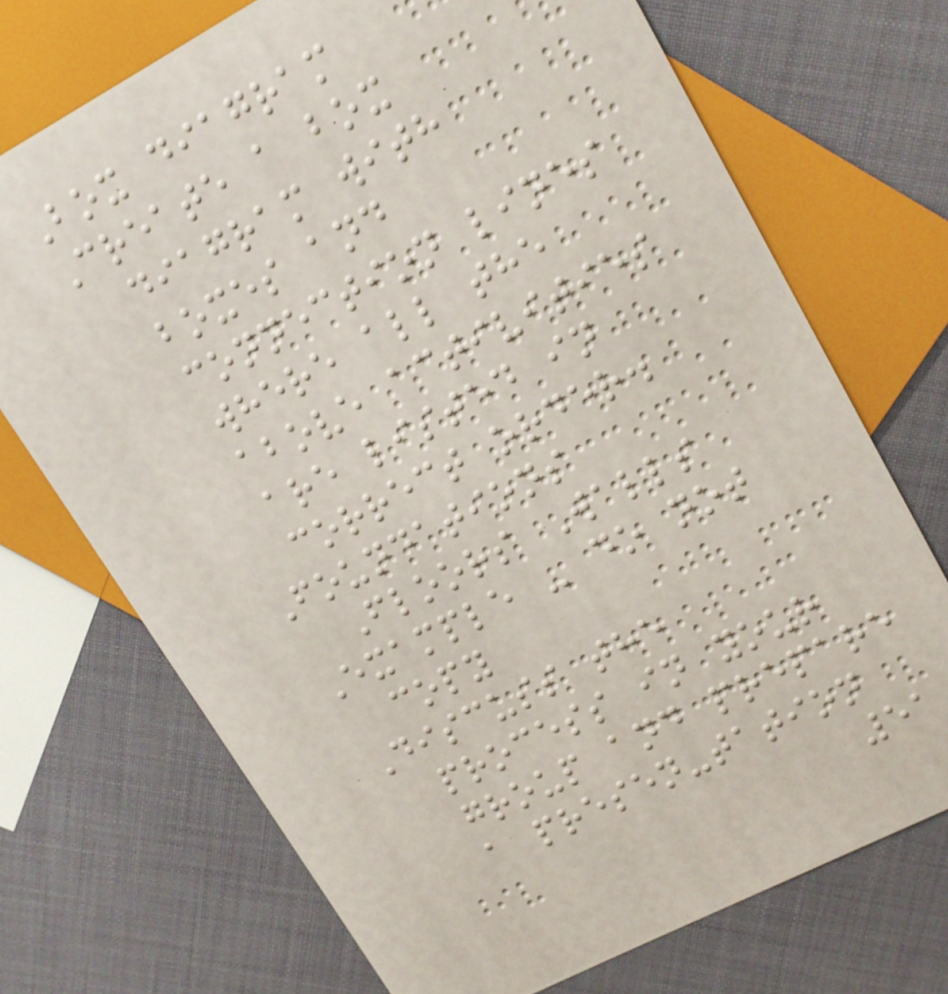Box diagram
Create a box
diagram with
boxes and
connection lines
where all the
above activities
are listed in
correct order.
Foundations
Floors Walls
Example - do not
copy
Discuss the
process in your
group and prepare
a presen-tation
51
